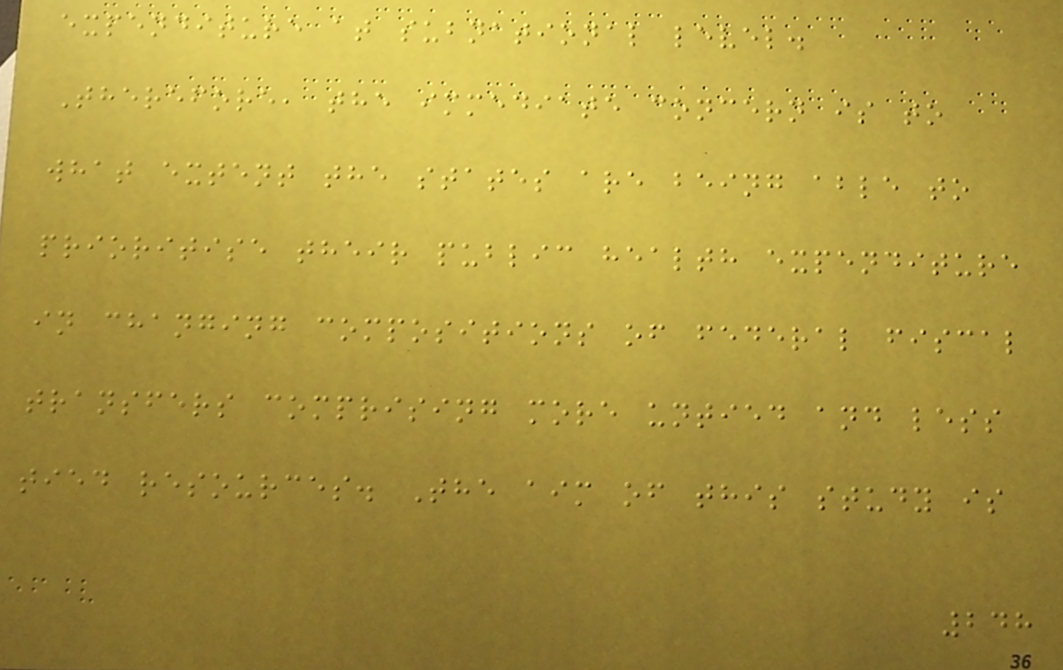expenditure at subnational level.
Therefore, the immediate concern is to
what extent the states are being able to
prioritise their public health expenditure
in changing compositions of federal fiscal
transfers comprising more untied and less
tied resources. The aim of this study is
248
